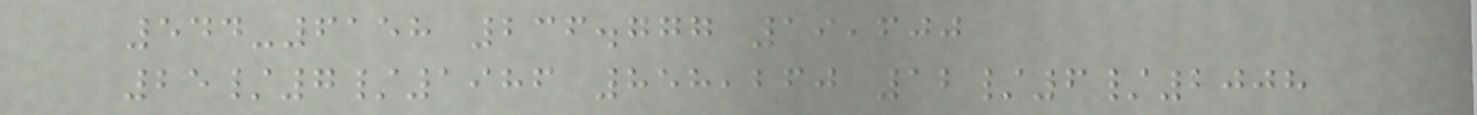544-6158 236.777 19,600
25/7/1986 858,260 12/6/2008
